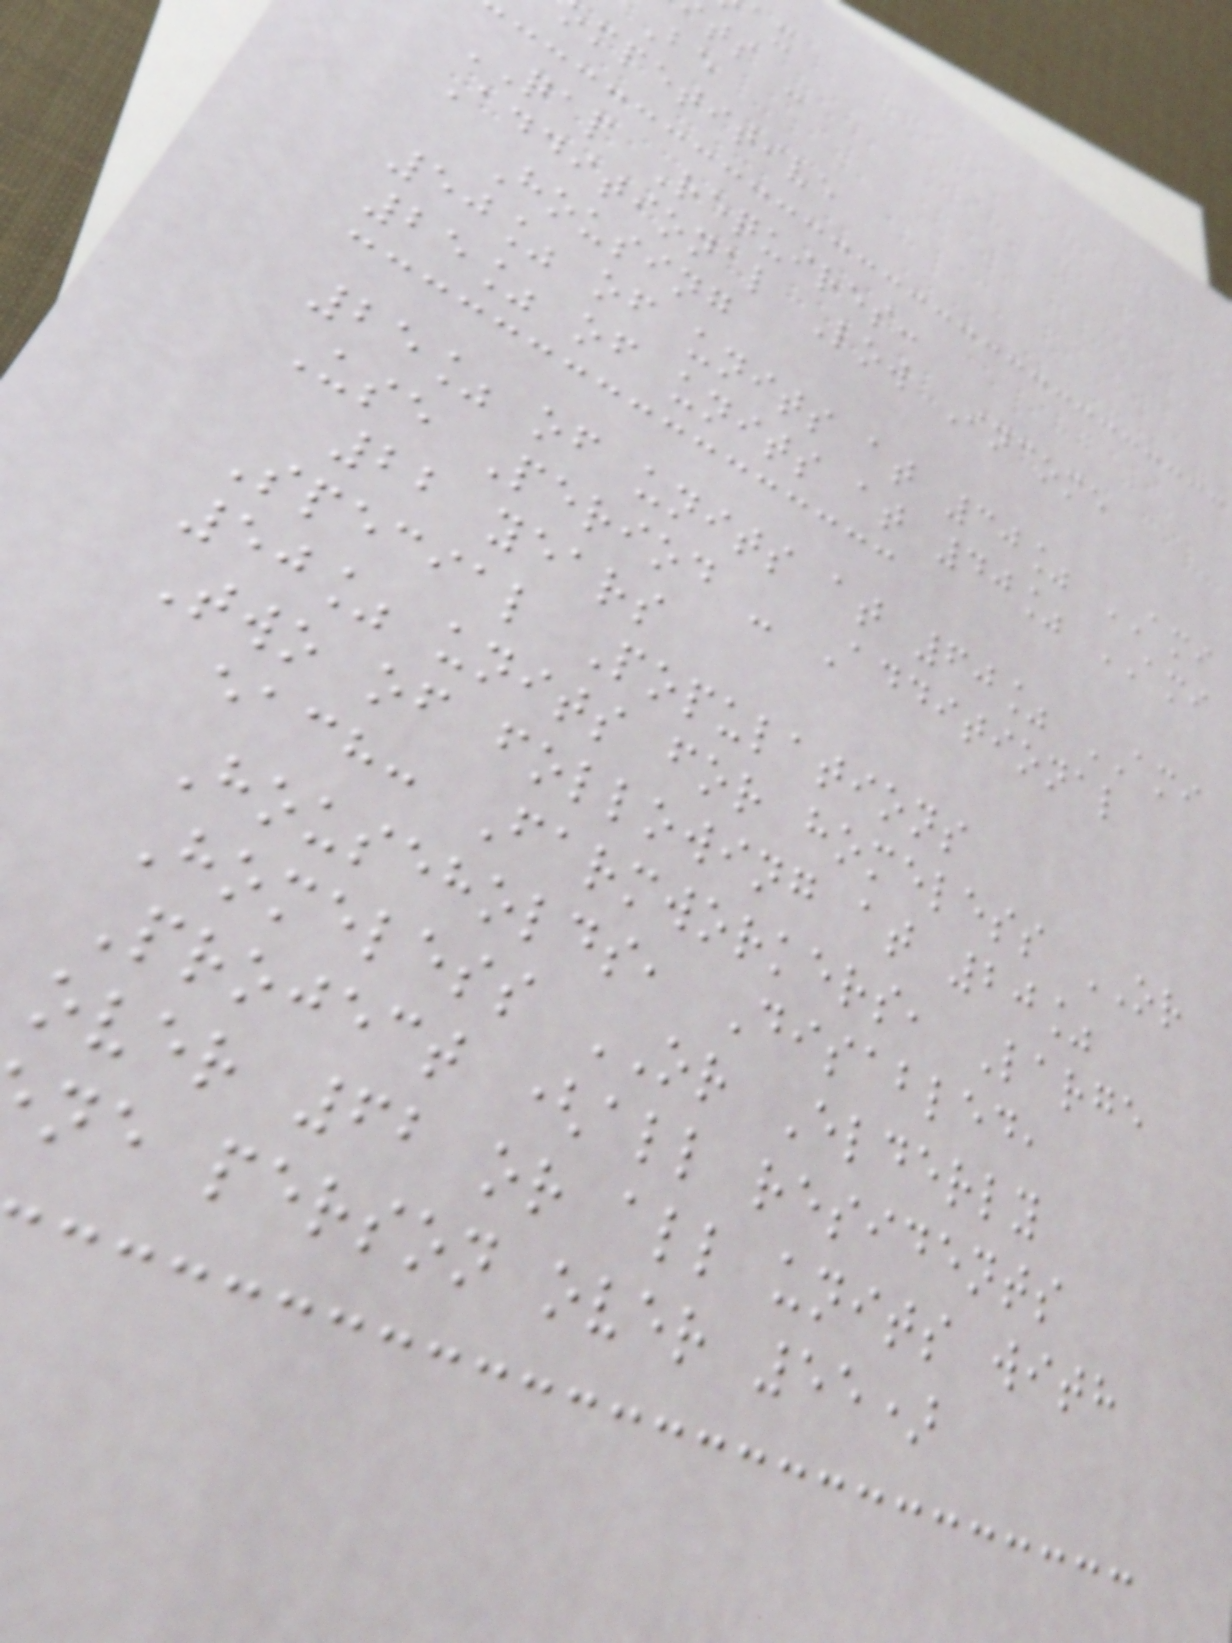ts -
mpetitive
QAP Requires:
Additional Low Income
Housing
50% of units at 30% AMI
25% of units at 40% AMI
25% of units at 60% AMI
Use Period - Additional
22 years
Special Populations
50% units for homeless OR
Two of following at 20%
each: Farmworkers, Large
Households, Disabled,
Homeless OR Elderly
Project (all residents
over 62 or all units with
ne person over 55)
